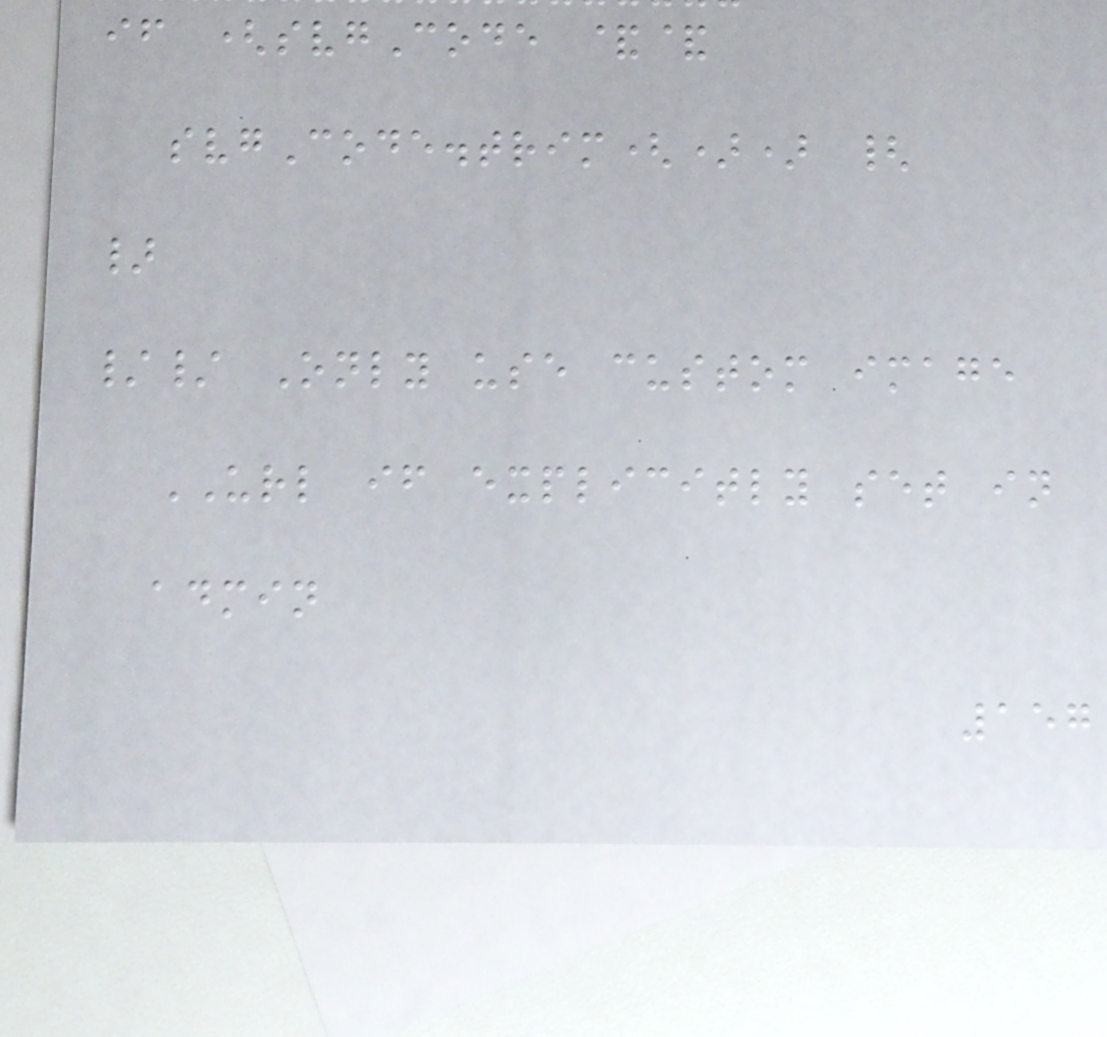if (svgCode &&
svgCode.trim()) {
}
// Only use custom image
URL if explicitly set in
admin
157
